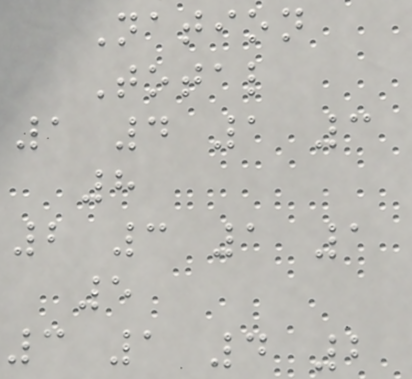Nation
Total
1 4 1 3
8
2 3 1 1
5
3 1 4 2
